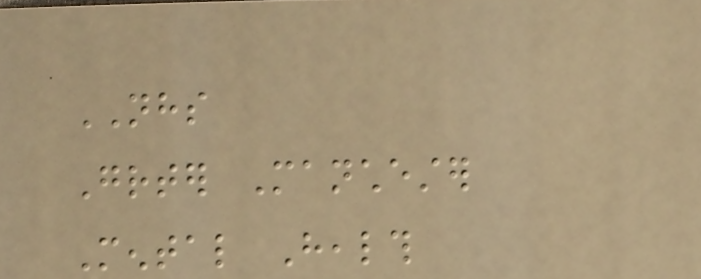NHS
Greater Manchester
Mental Health
